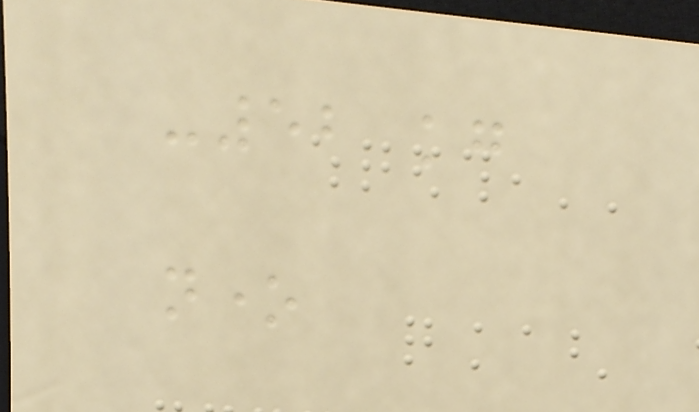-52 kg
none
